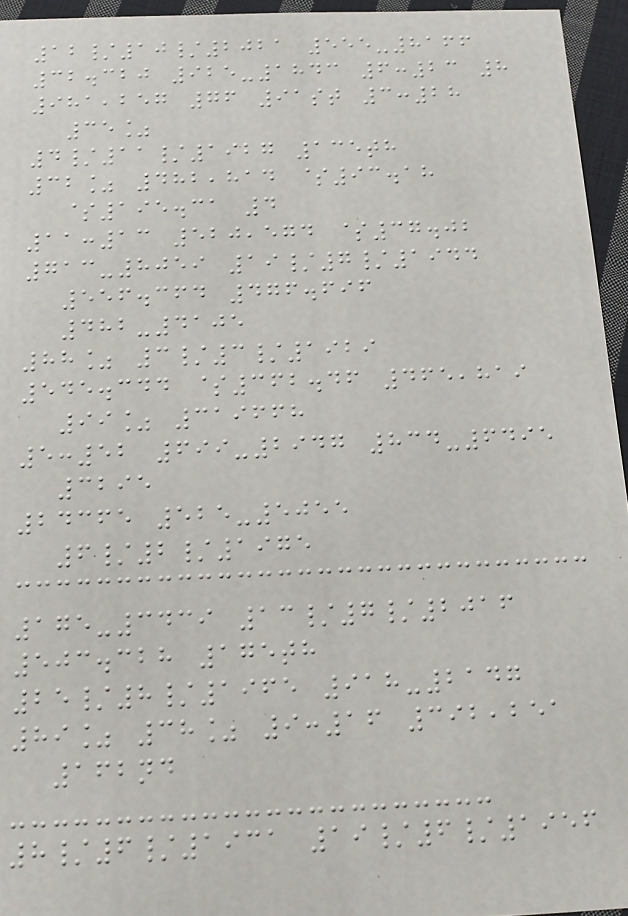12/10/2021 555-8166
32.320 925-1843 6:23 8
981,257 76 91st 3:28
35%
4/11/1927 135th
32% 482,814 $93.18
$195.31 4
11:13 520,574 $37.02
713-8059 19/7/1944
556.364 476.696
482-4105
88% 3/3/1929
545.344 $362.46 465,819
99% 319668
5:52 699-2947 834-6495
3295
24365 525-5055
6/2/1975
175-3439 13/7/2016
503.328 175th
25/8/1965 918-2147
89% 38% 9:16 392,251
162nd
8/6/1931 19/6/1956
